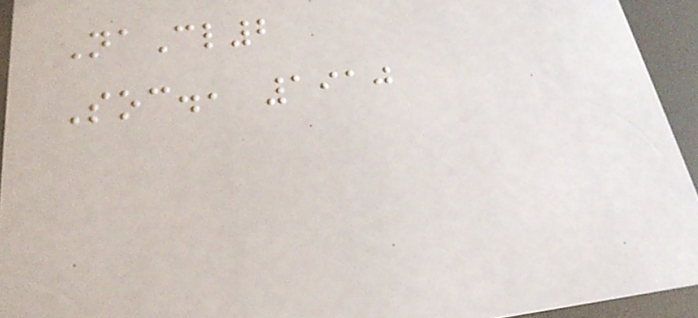NaCl2
Soc., 1910
